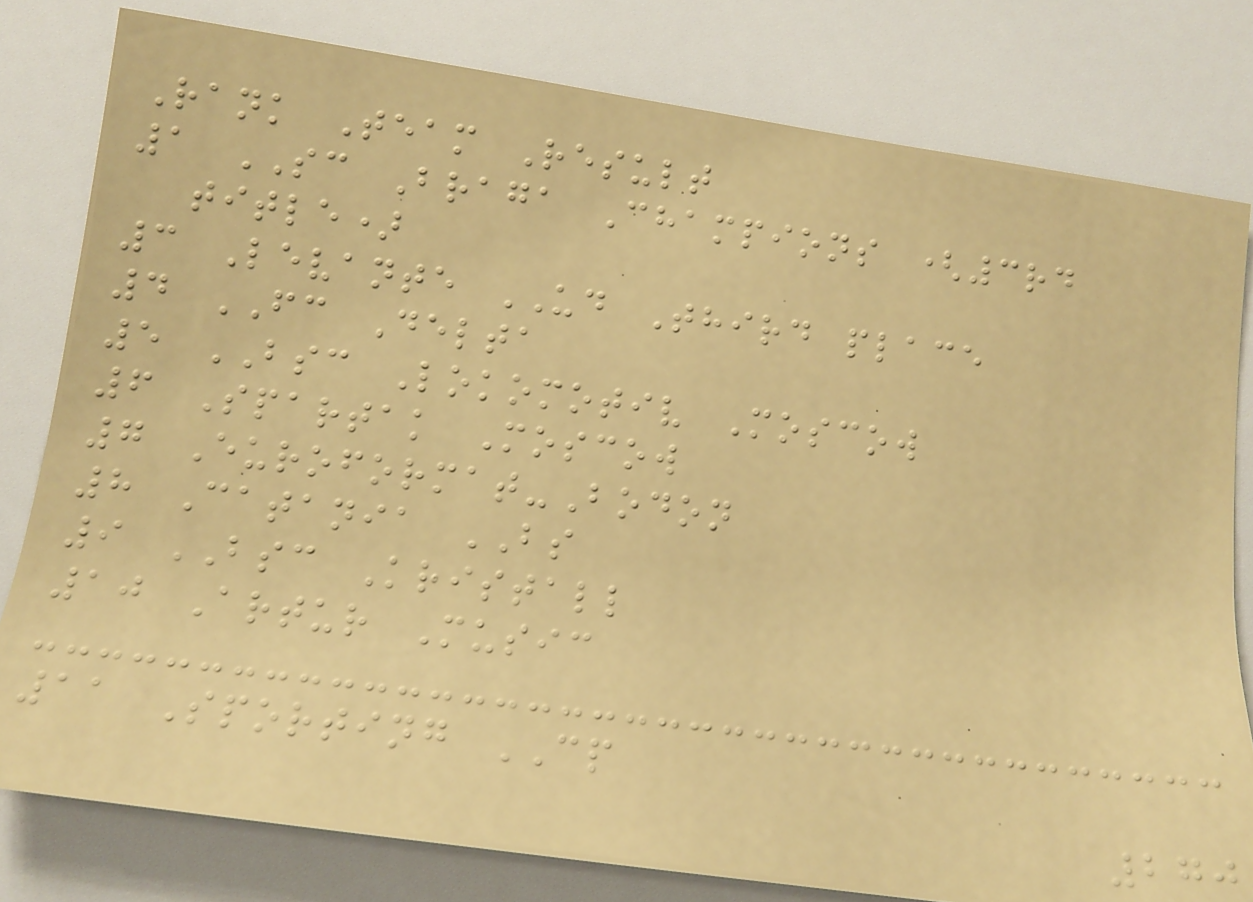Rank Team Result
1 SC Braga Champions (3rd
title)
3 Levante UD Third place
4 FC Delta
5 BSC Lokomotiv Moscow
6 Spartak Moscow
7 Euroformat-Bodon
8 Catania BS
9 BSC Kristall
10 Artur Music
11 Sporting CP
270
